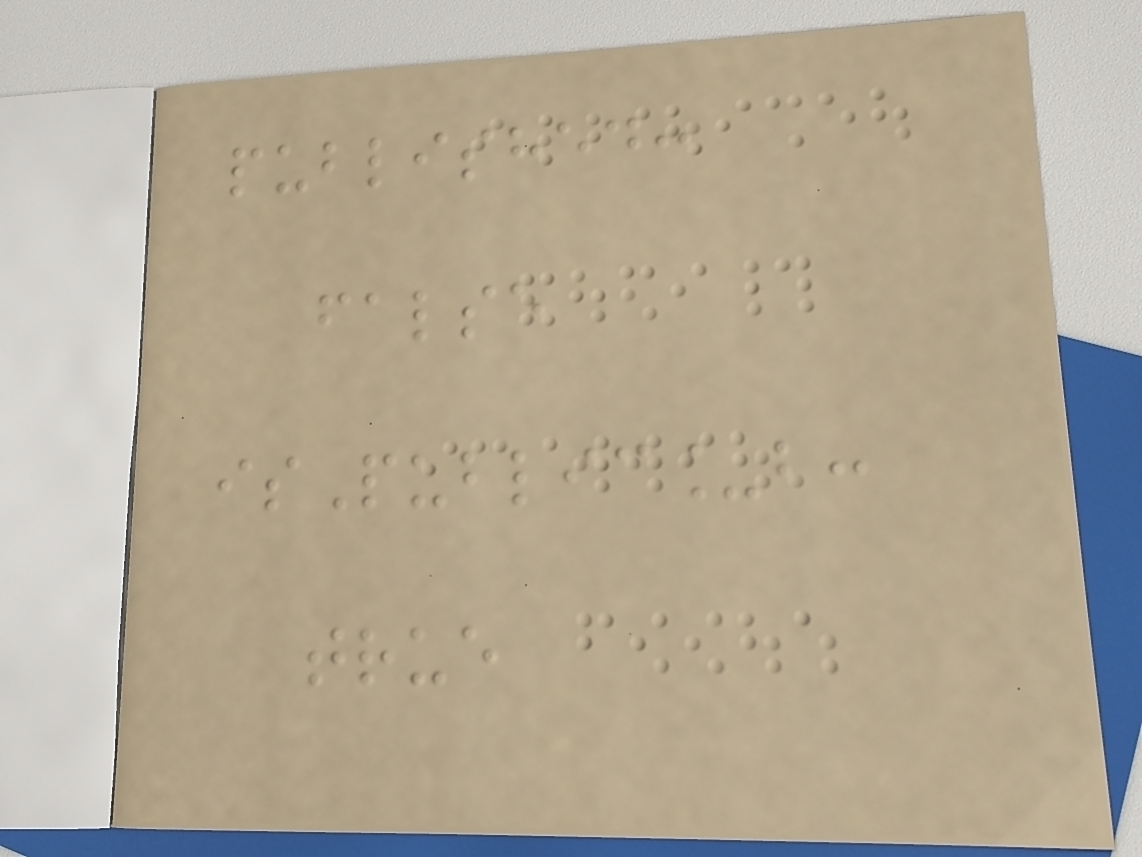published:
false
isPublic_b:
true
